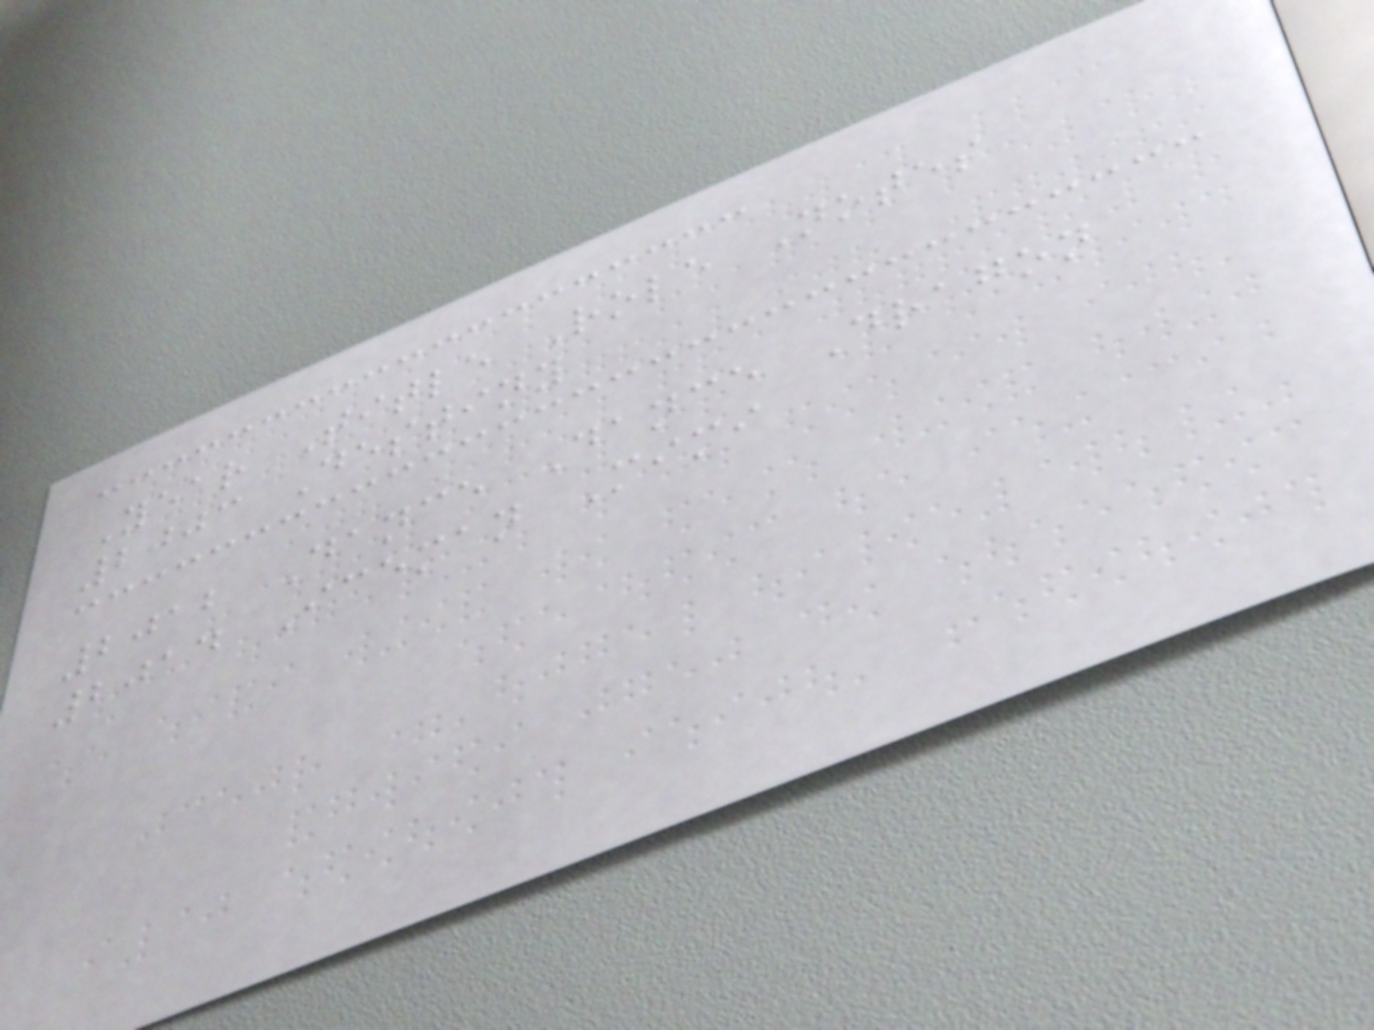Year Title Role Notes
2003 Destiny
2012 Dance Dance Dragon
2014 Iceman Mimi
